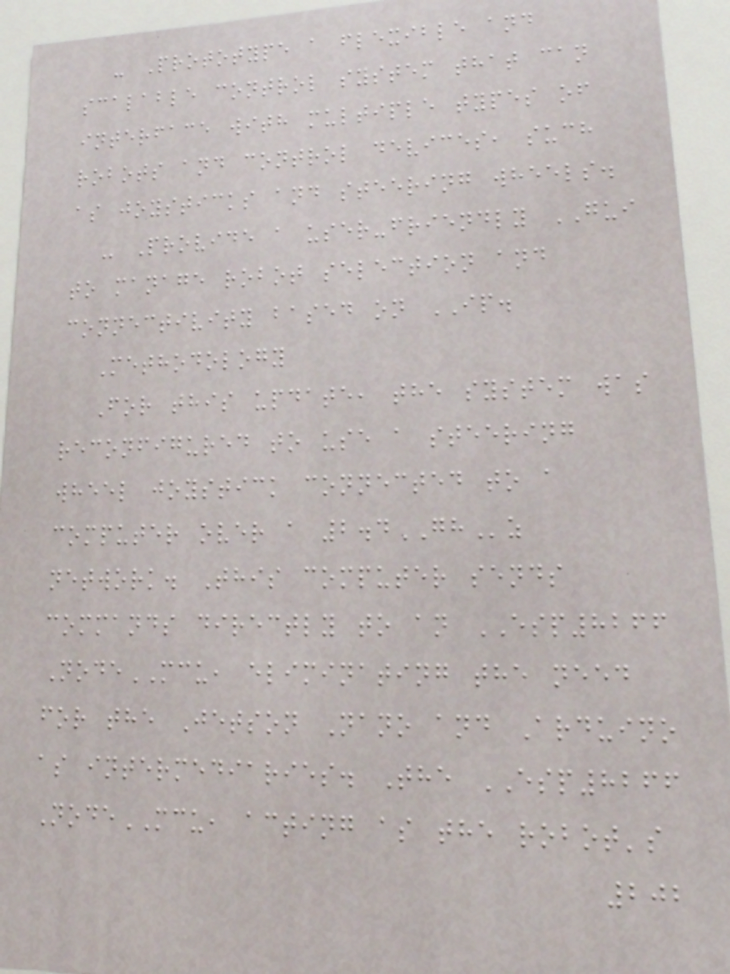- Prototype a flexible and
scalable control system that can
interface with multiple types of
robots and control devices, such
as joysticks and steering wheels.
- Provide a user-friendly GUI
to manage robot selection and
connectivity based on IP.
Methodology
For this update, the system was
reconfigured to use a steering
wheel joystick connected to a
computer over a 2.4GHz
network. This computer sends
commands directly to an ESP8266
NodeMCU, eliminating the need
for the Jetson Nano and Arduino
as intermediaries. The ESP8266
NodeMCU, acting as the robot's
202
